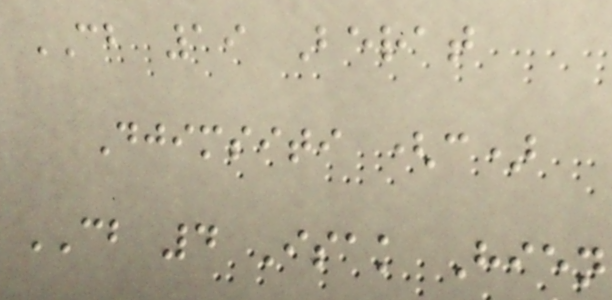CB 19 Berat
Djimsiti (c)
CB 4 Isak Hien
